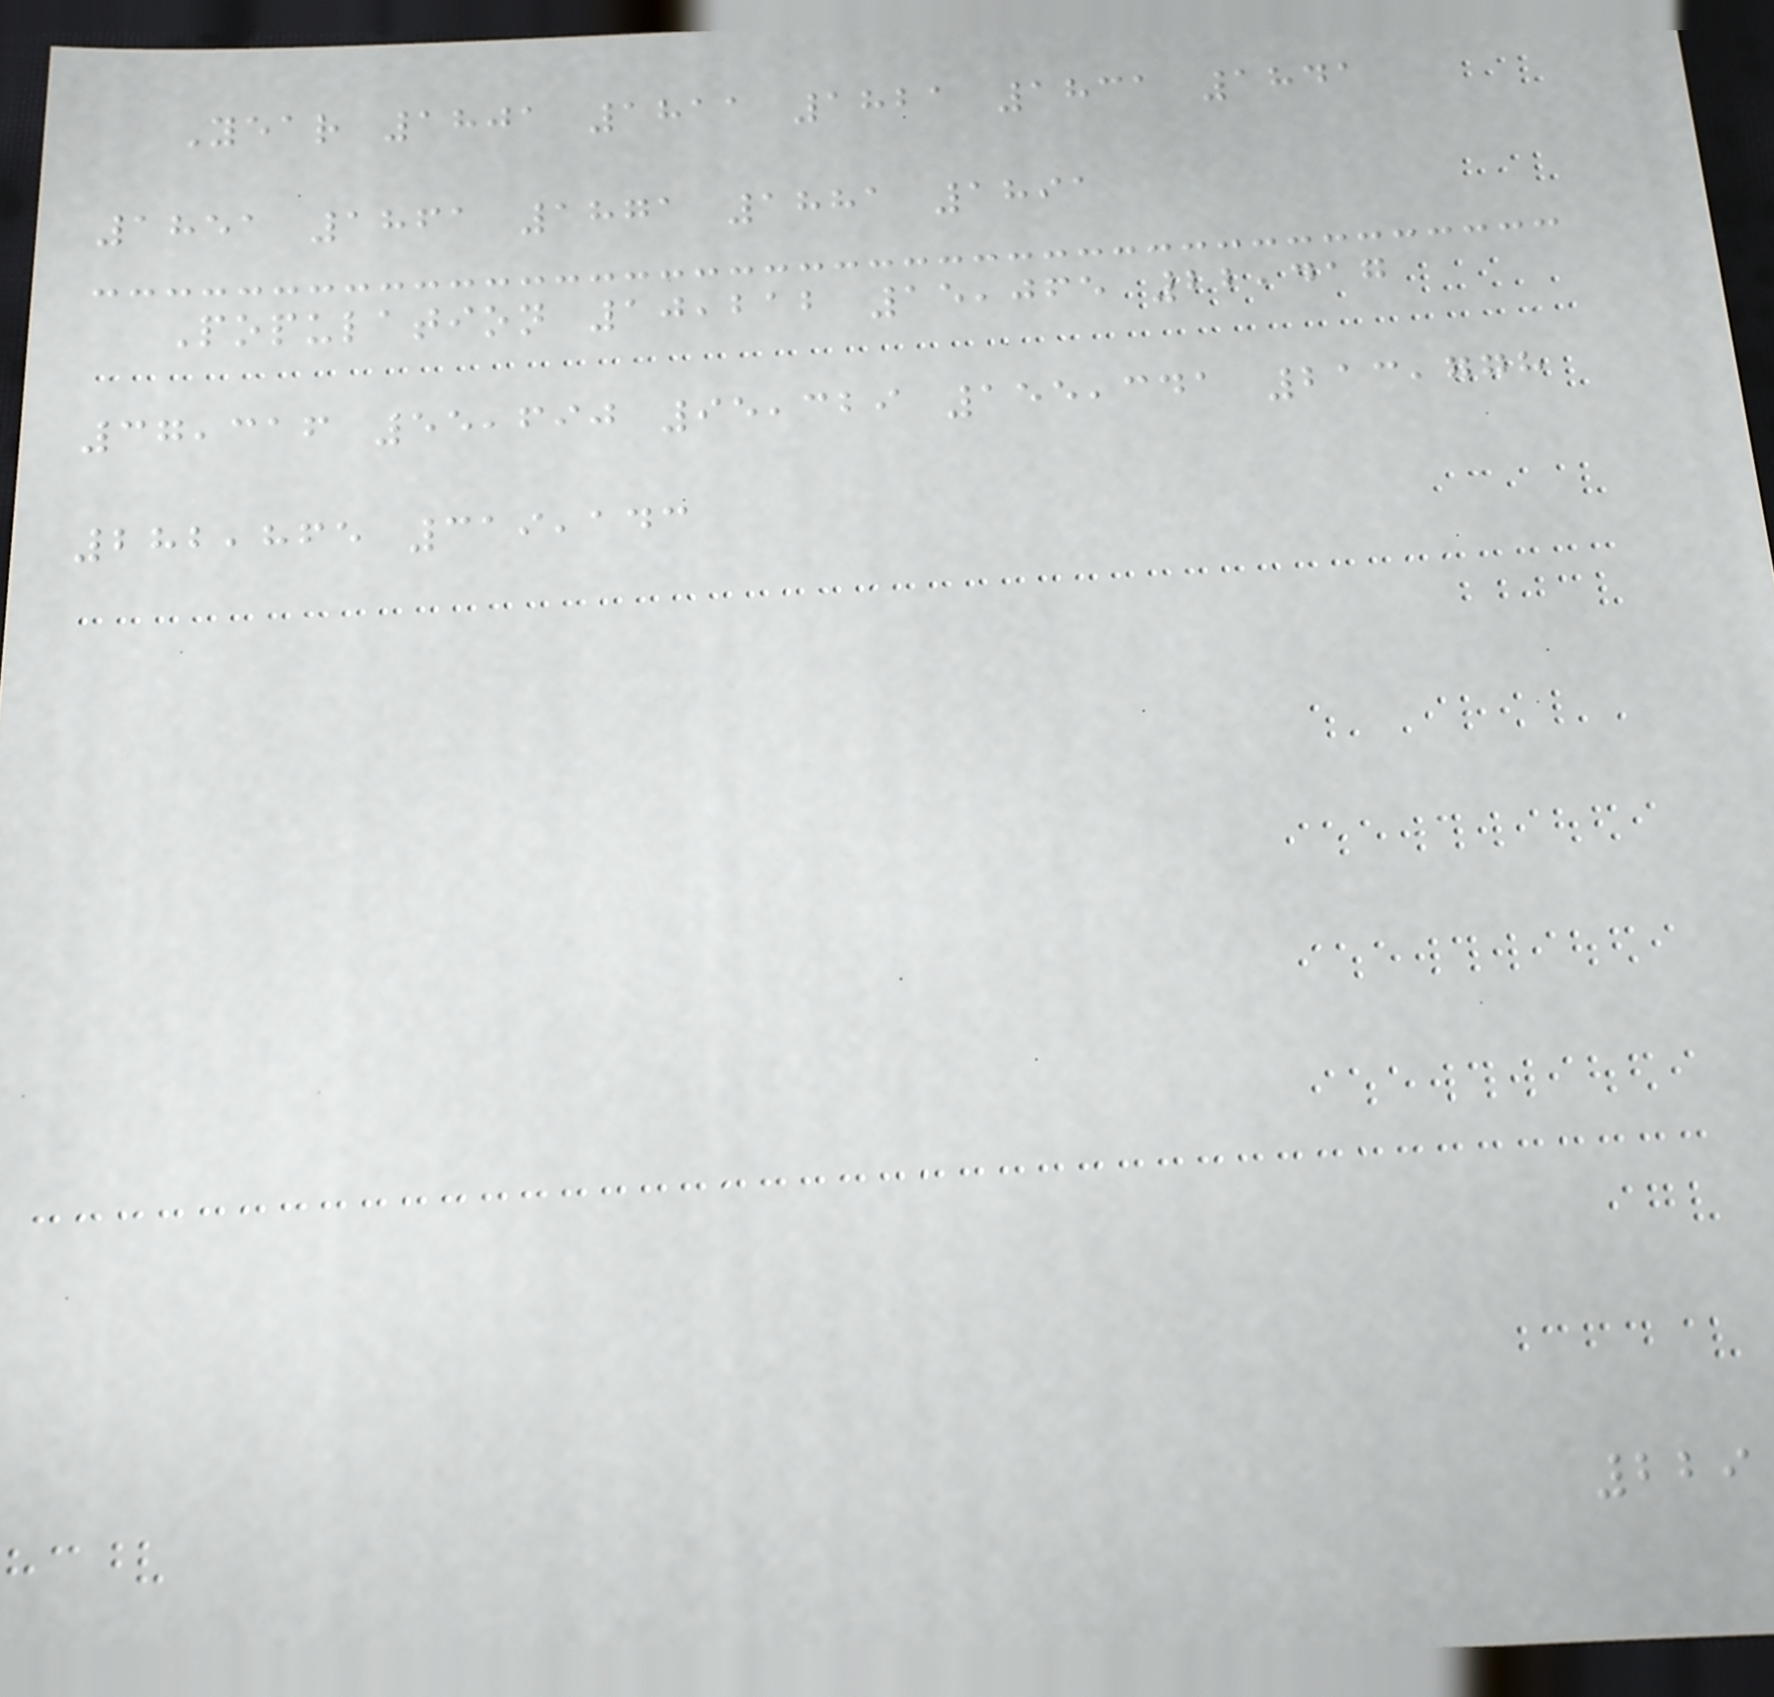Year 1801 1811 1821 1831 1841
1851 1861 1871 1881 1891
Population 10,212 15,065 22,417
37,316 55,690 95,329 155,341 213,778
282,865 319,143
229
